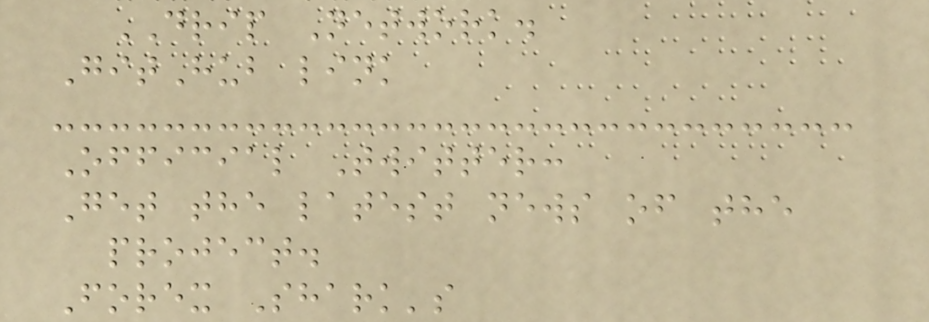DRIP Network.
GitHub link
Official Twitter:
Get the latest news of the
project.
Forex Shark's
